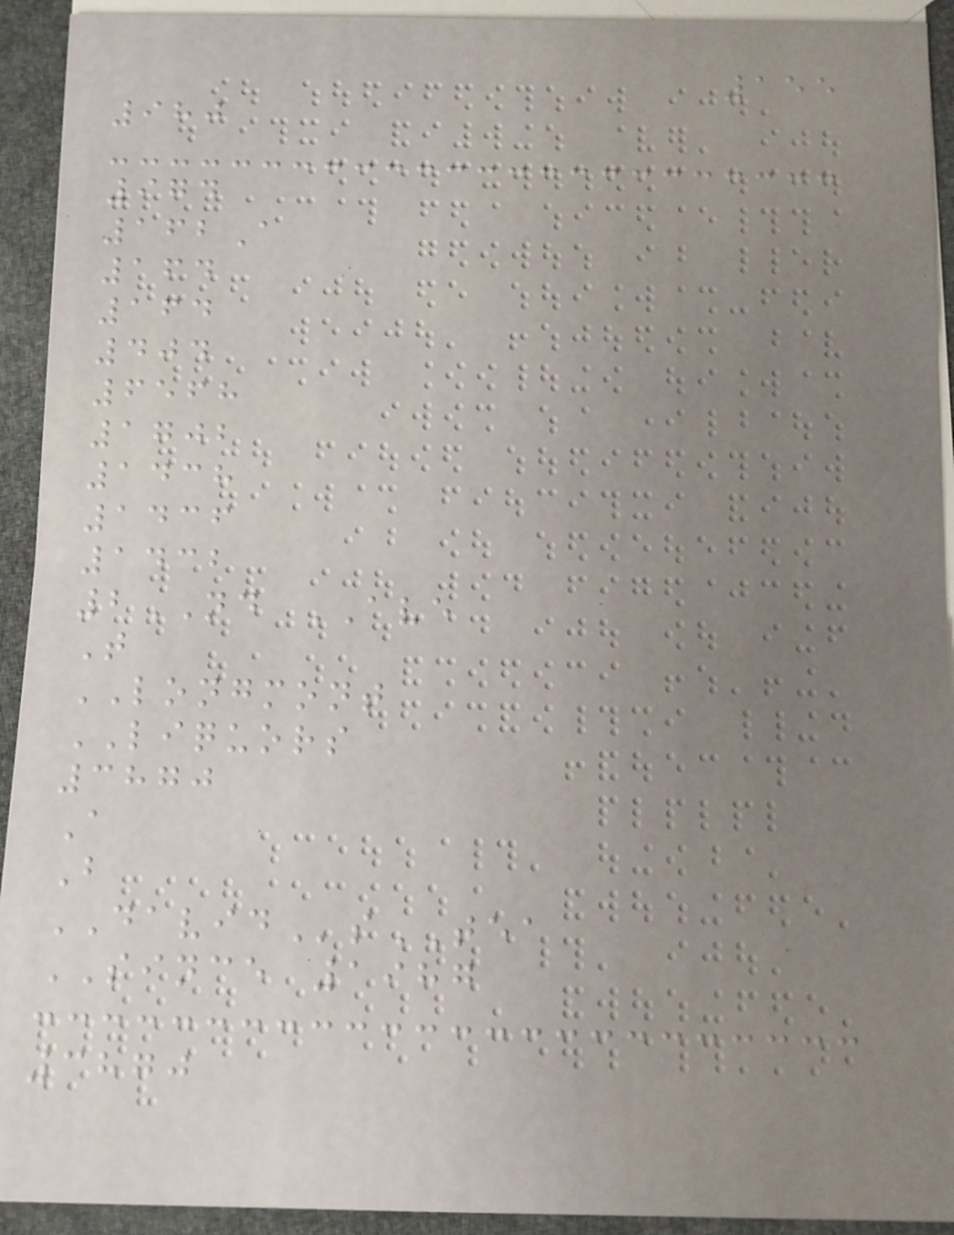155
980
974
162A
164
164
404
6568
1702
1438
1436
1432
2ND AVE
T
LONGMONT
LIQUORS
3870
A
B
DAVIDsTEA
SINCE 1987
3870
